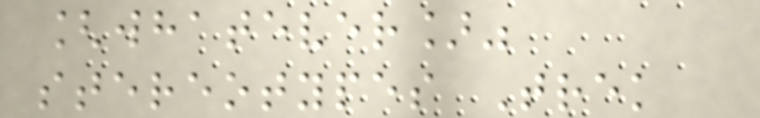[whatever]"
stereotypes Trek
